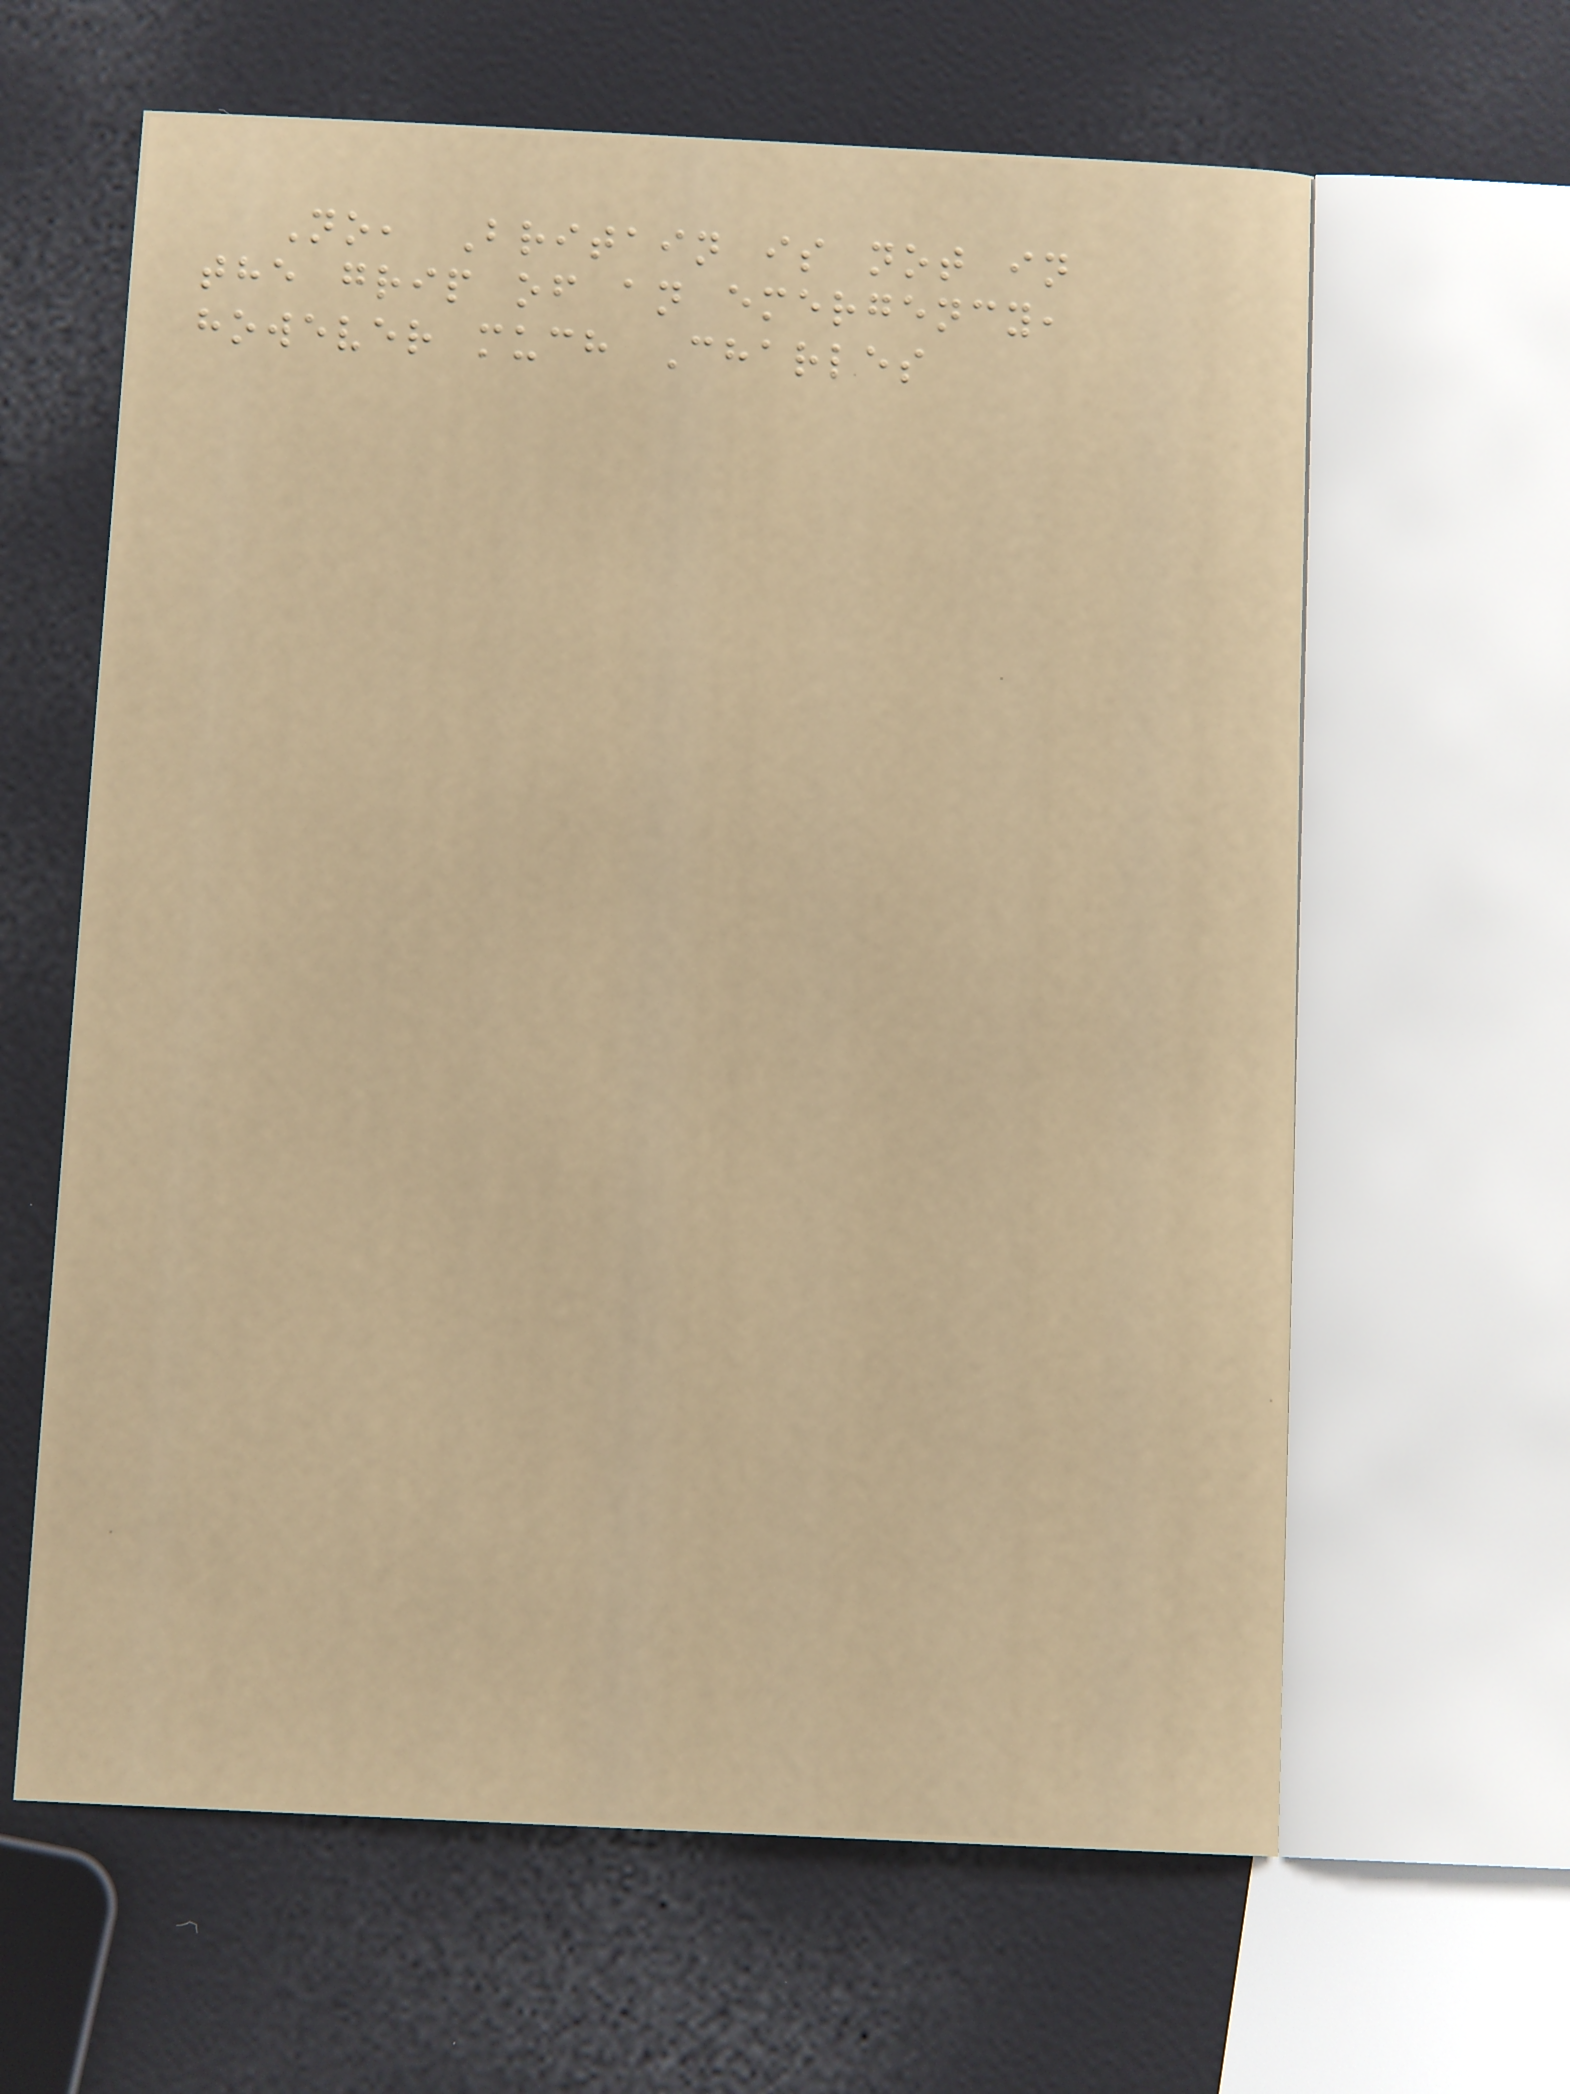No, Britain is not in
the grip of an emergency,
however much Charles
